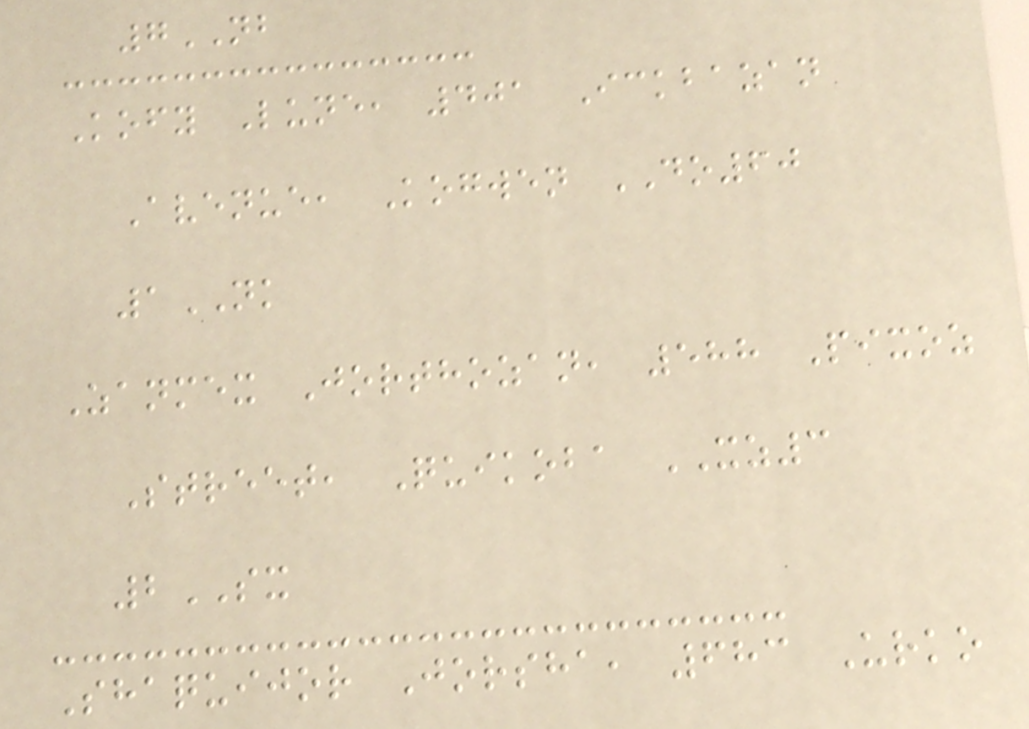7NB
Kofy Lune, 401 Ickbazan
Avenue, Kogwen DO60
1NK
Zanmex Jorthozan, 588 Pixoz
Street, Quikoba XZ3
2SX
Shaquijor Jorsha, 683 Urko
